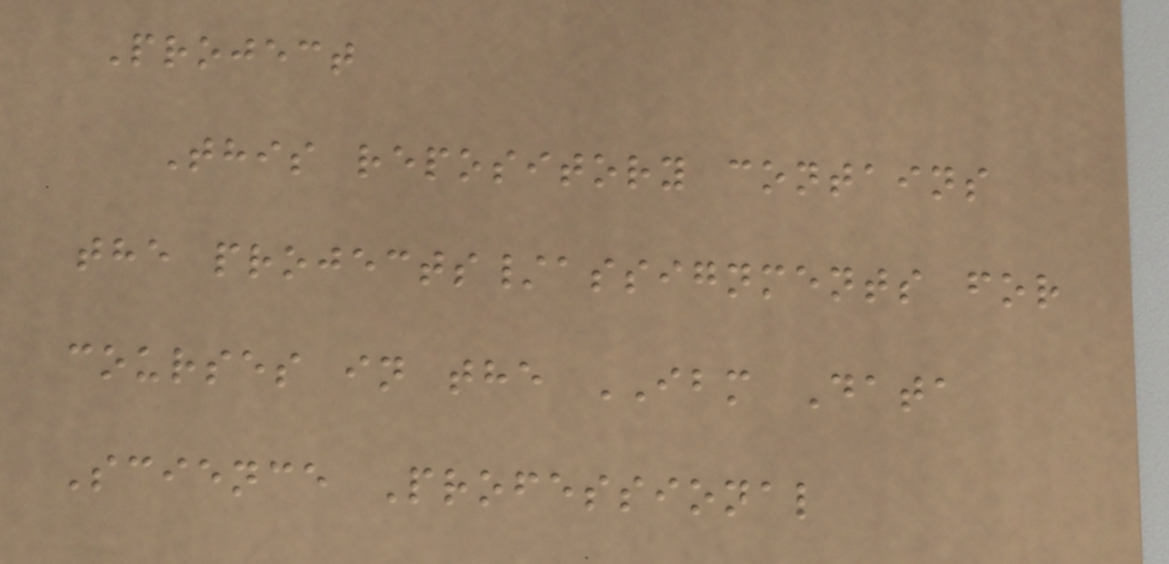Project
This repository contains
the projects/assignments for
courses in the IBM Data
Science Professional
